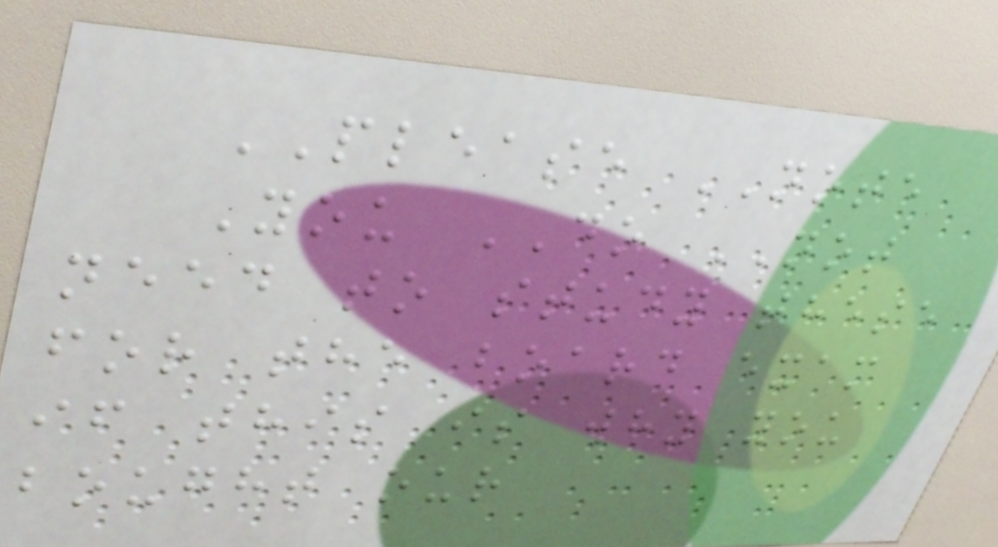PLEASE NOTE
You DO NOT
need to study these
for the board exam
if this is why you
bought our
